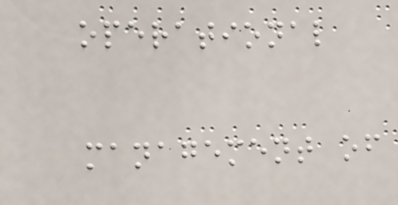operational
management of
